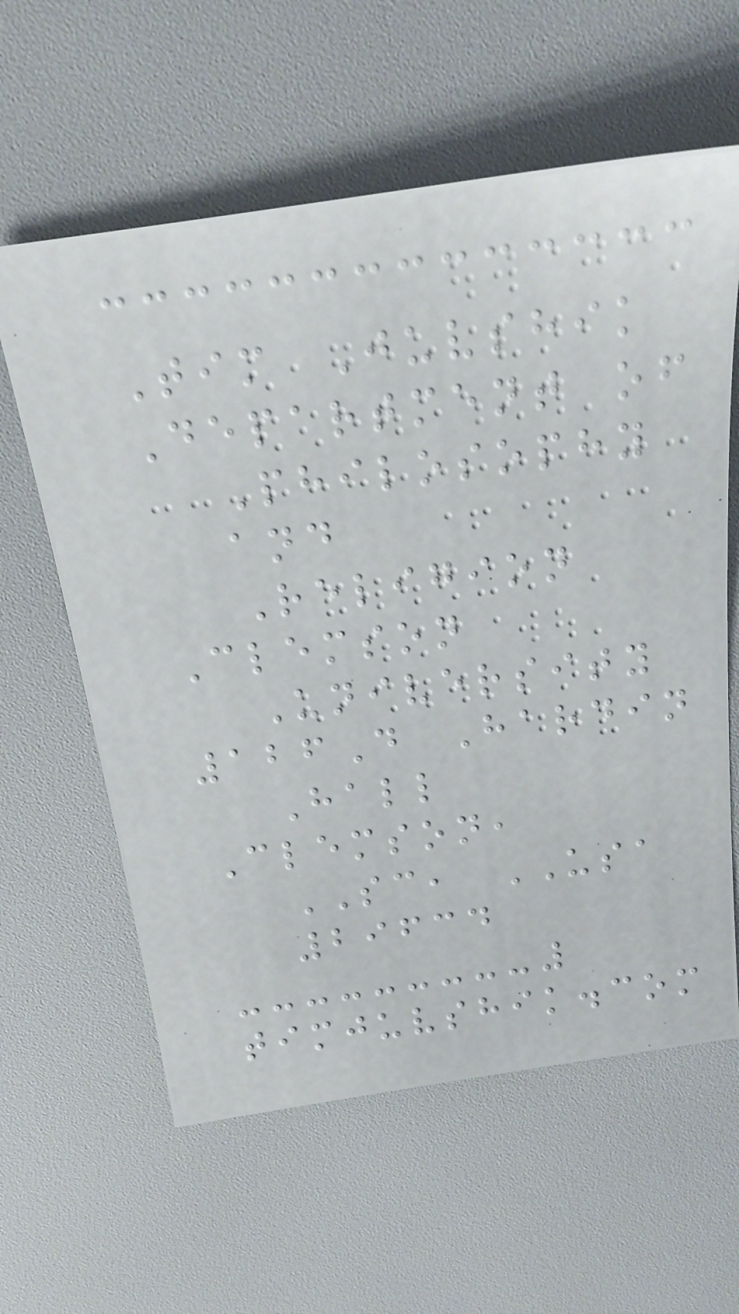Tim Juvshik
Department of
Philosophy
and
Religion
Clemson
University
126D Hardin
Hall
Clemson,
SC, USA
29634
timjuvshik.com
